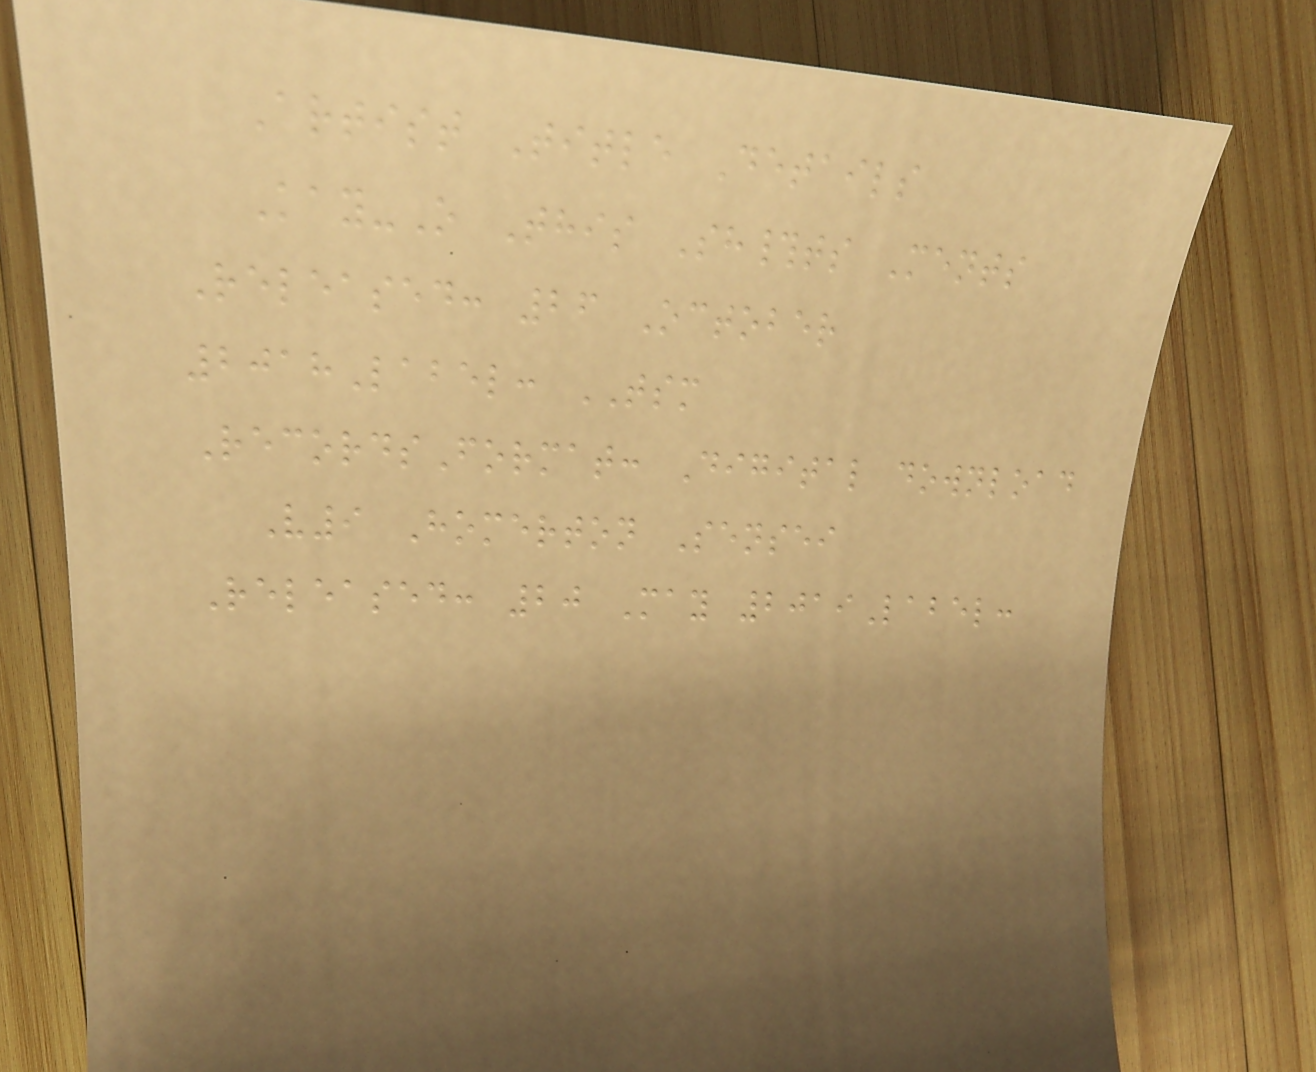Artist Title Details
Kay-O This Sh#ts Ments
Released: 26 October
2018Label: TSM
RecordsFormat: Digital download
V9 Homerton Sensei
Released: 20 May 2019Label:
